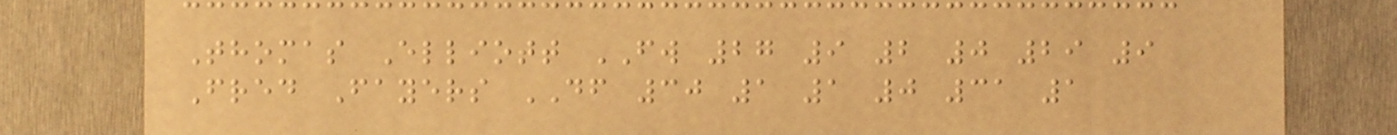Thomas Elliott FW 27 9 2 0 29 9
Fred Fayers DF 30 1 1 0 31 1
